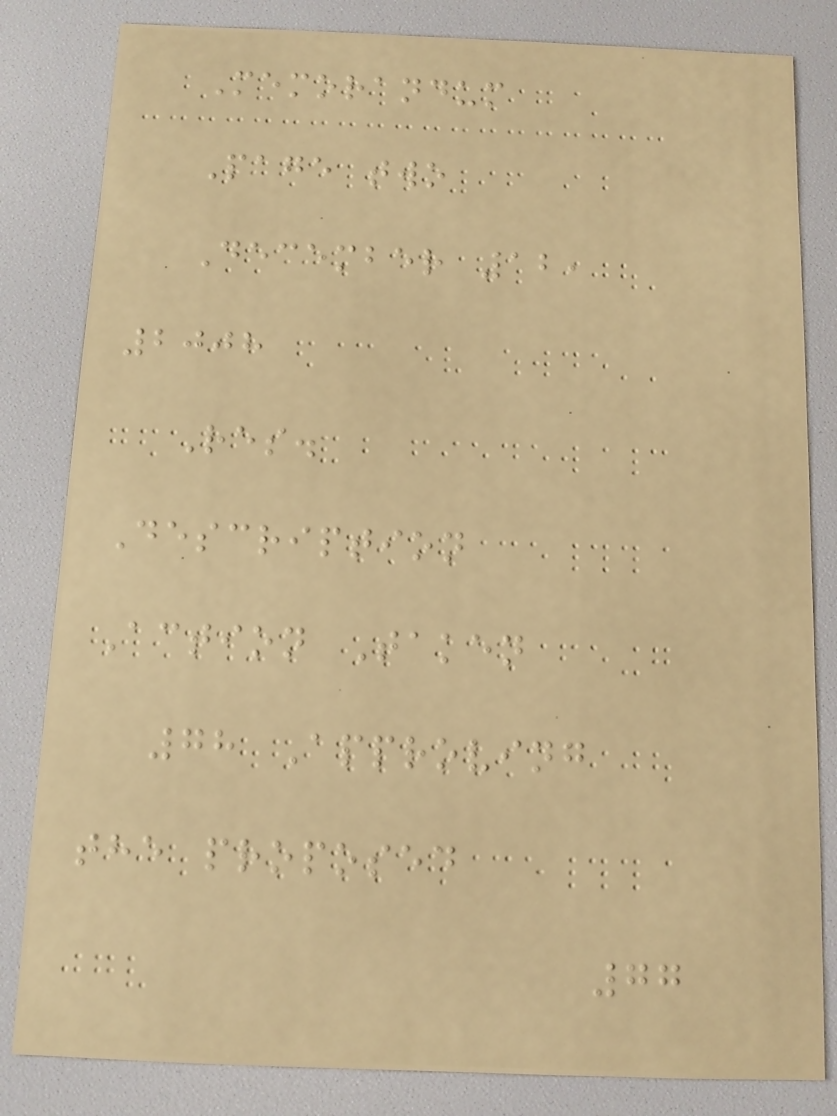Memorandum
Page two
December 12,
2008
Res.
Description
Action Taken
78 Approving
the proposed
77
